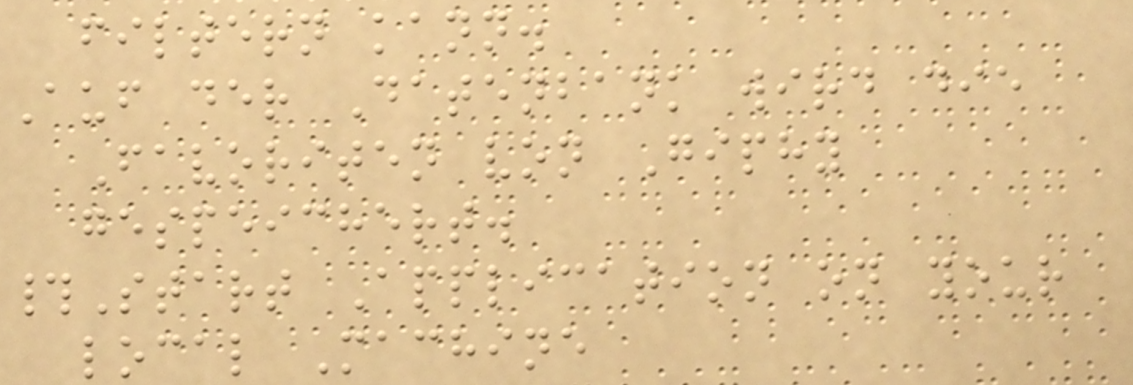filtern kann.
Auf der Datenbank wird die
Favoriten von Giphy
gespeichert.
#Start Application on your
local Machine
